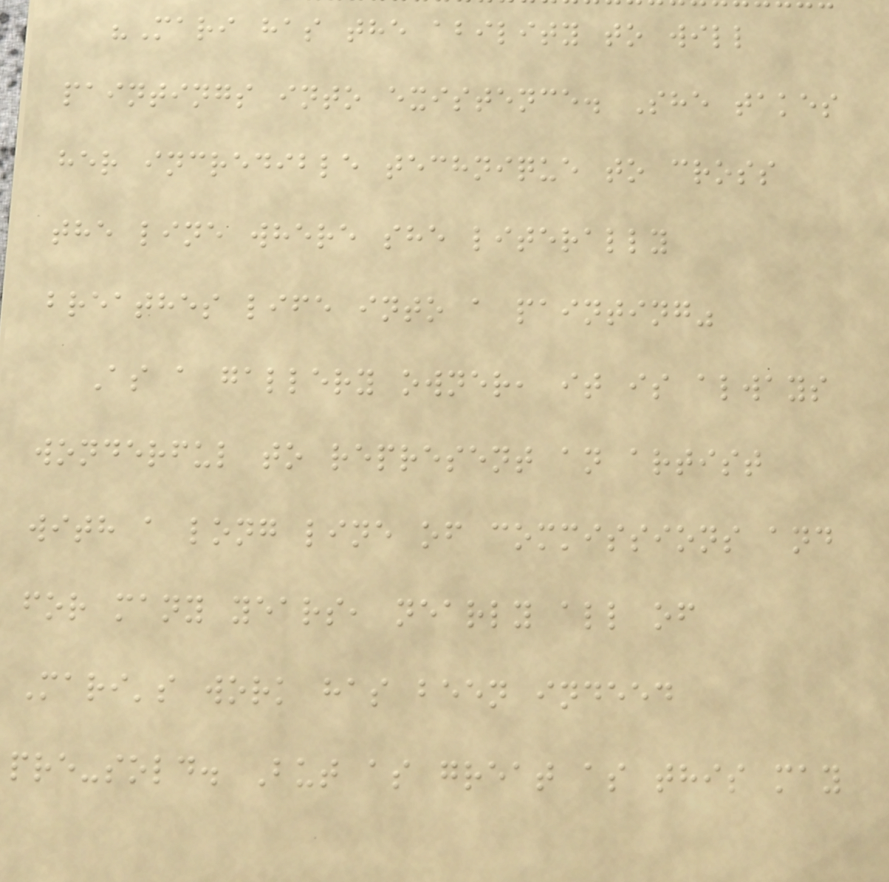"Mari has the ability to will
paintings into existence. She takes
her incredible technique to cross
the line where she literally
breathes life into a painting"
As a gallery owner, it is always
wonderful to represent an artist
with a long line of commissions and
for many years, nearly all of
Mari's work has been indeed
pre-sold. But as great as this may
